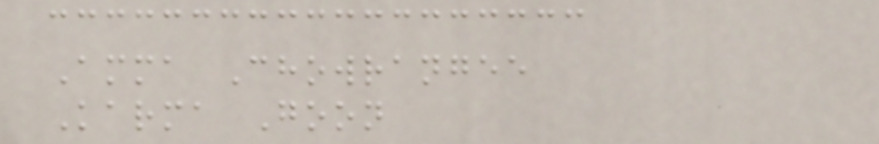Amma Chowrangee
Karma Goon
